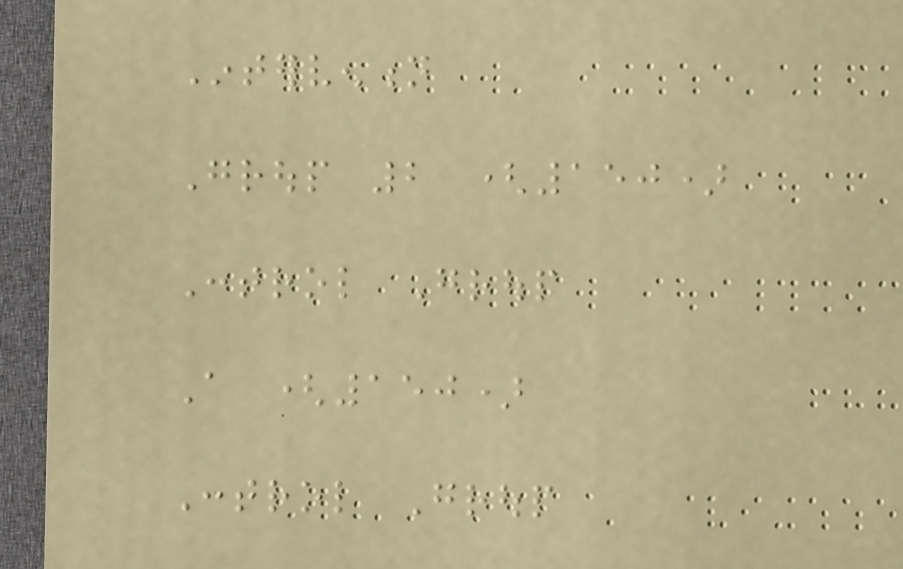Intervention
Group 2 (150)
Control Group
A (150)
Control Group
